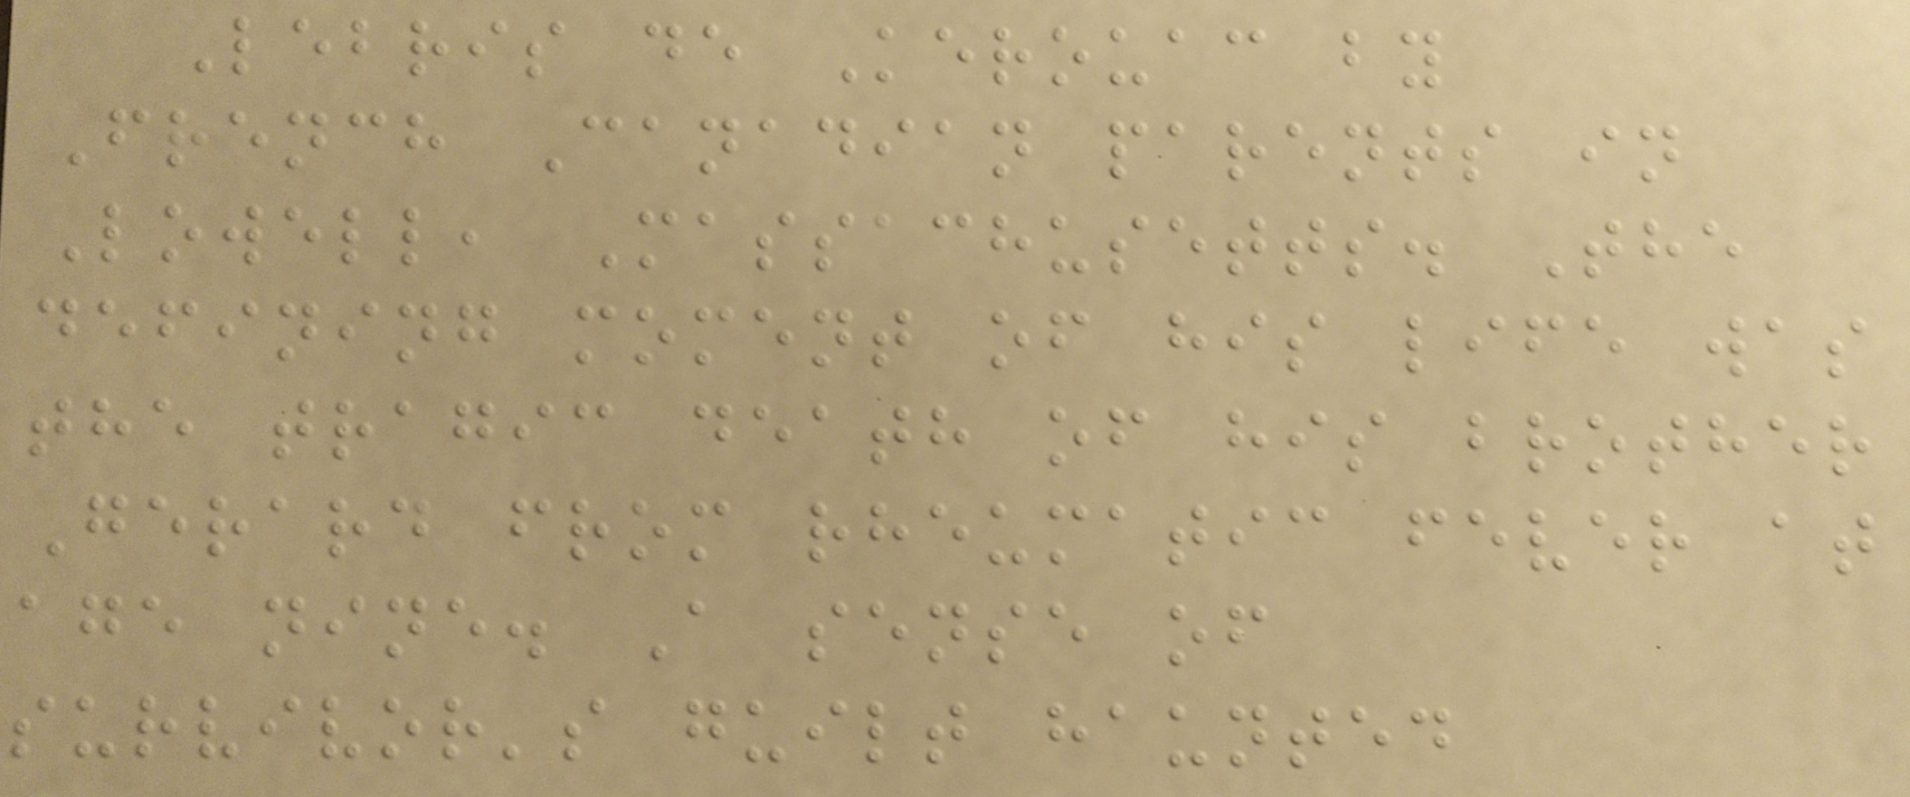Lebris de Kerouac by
French Canadian parents in
Lowell, Massachusetts. The
defining moment of his life was
the tragic death of his brother
Gerard from rheumatic fever at
age nine. A sense of
survivor's guilt haunted
